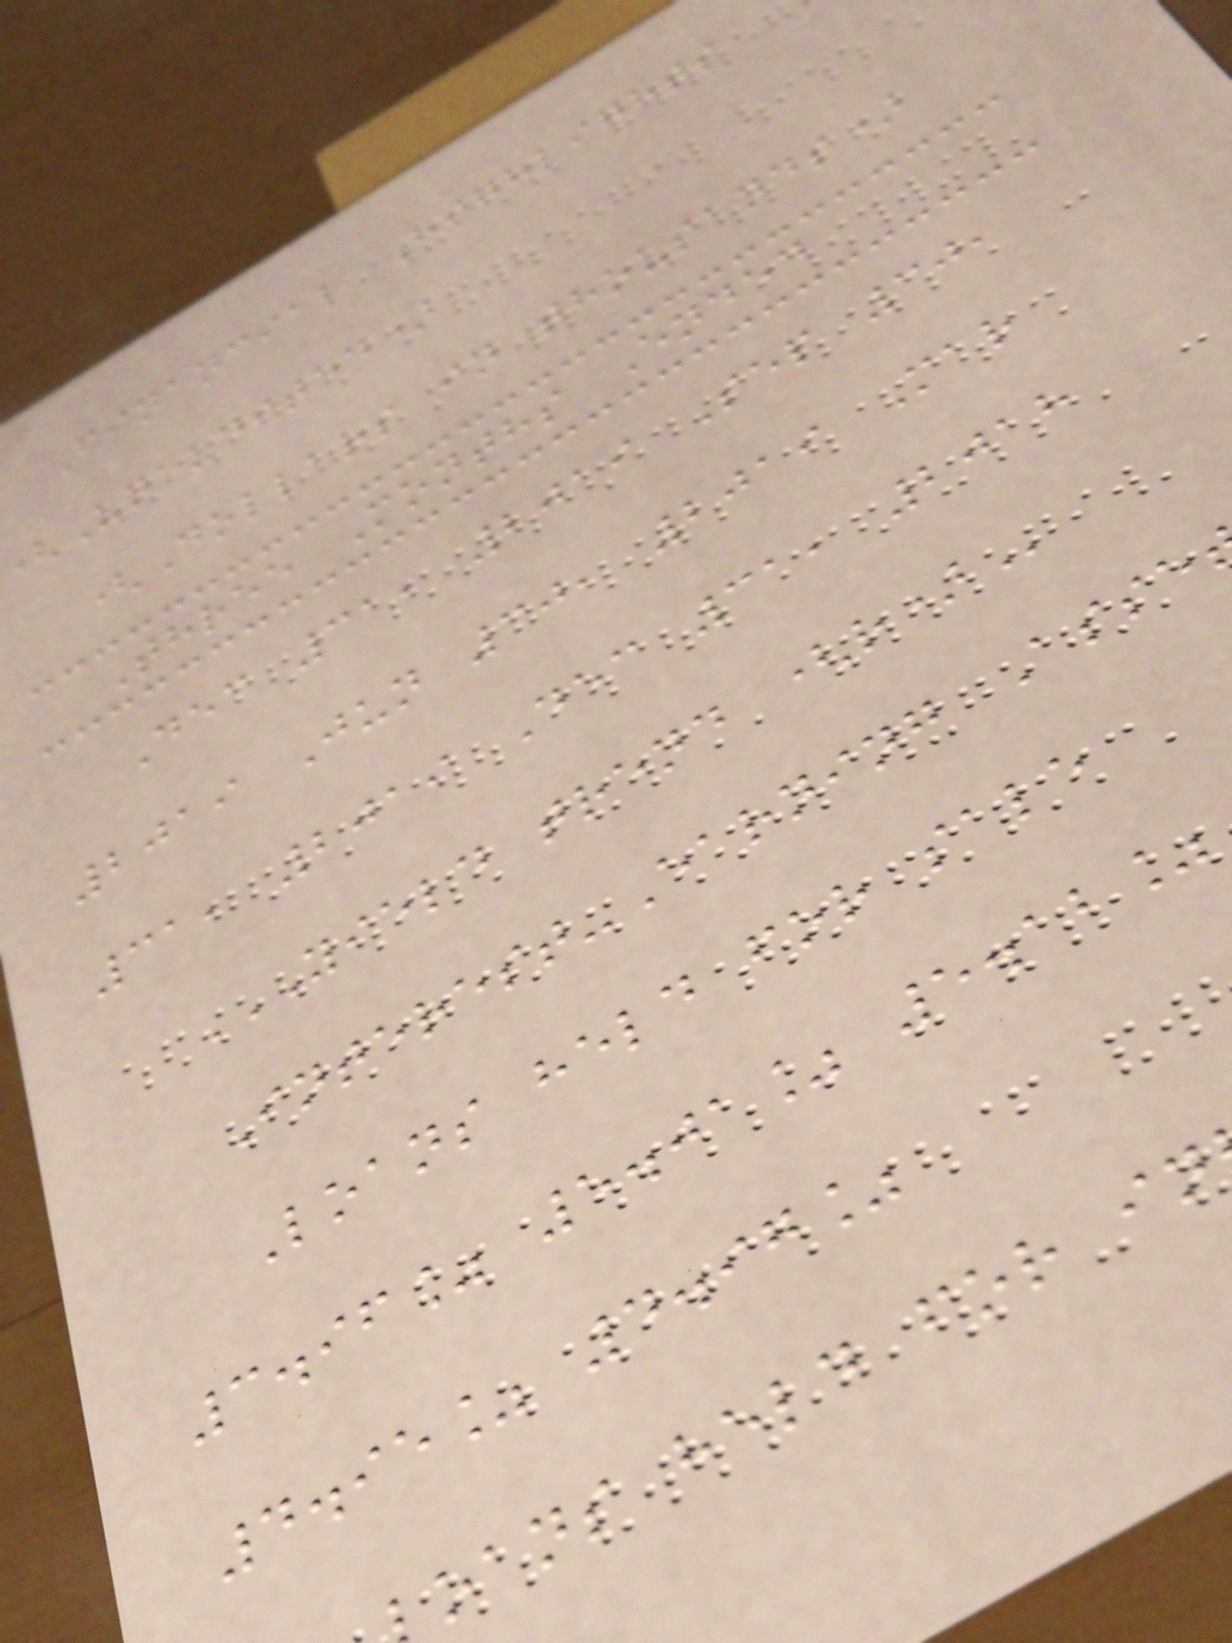Financial Highlights
Unaudited)
(Dollars in thousands)
Three Months Ended
Dec 31, 2019 Sep 30,
2019 Jun 30, 2019 Mar
31, 2019 Dec 31, 2018
YIELD TREND (R)
Interest-Earning Asse
Loans held for sale
3.96% 5.01% 5.12%
4.95% 4.97%
oans held for in
